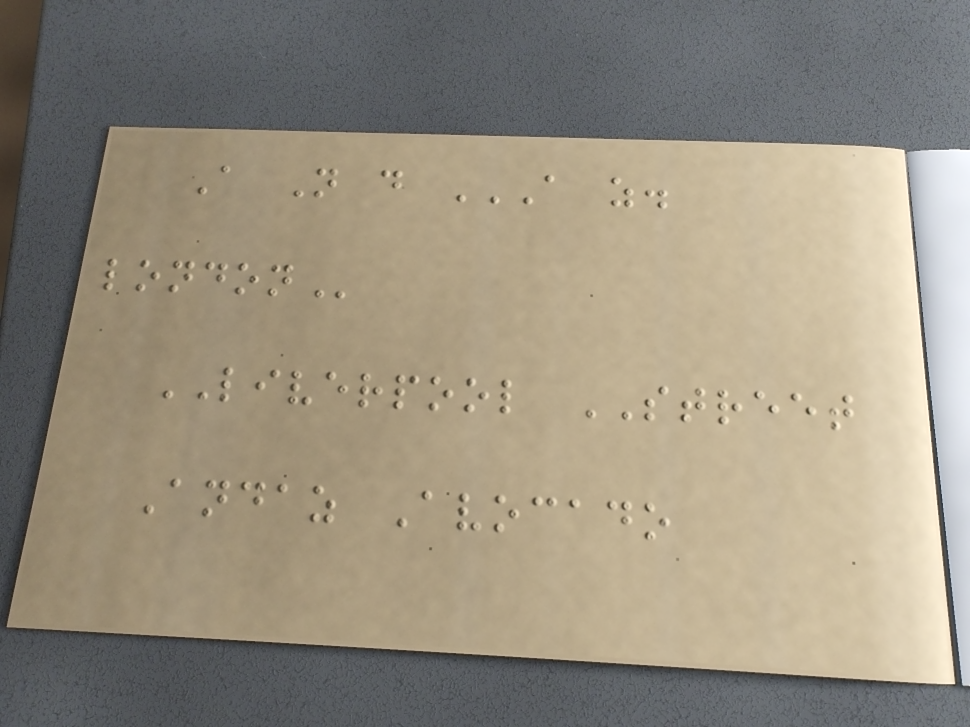A N d A Z.
LONDON
LIVERPOOL STREET
Andaz Avocado
